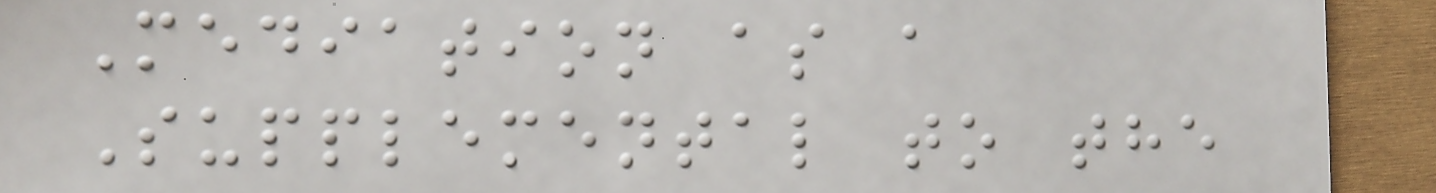Mediation as a
Supplemental to the
